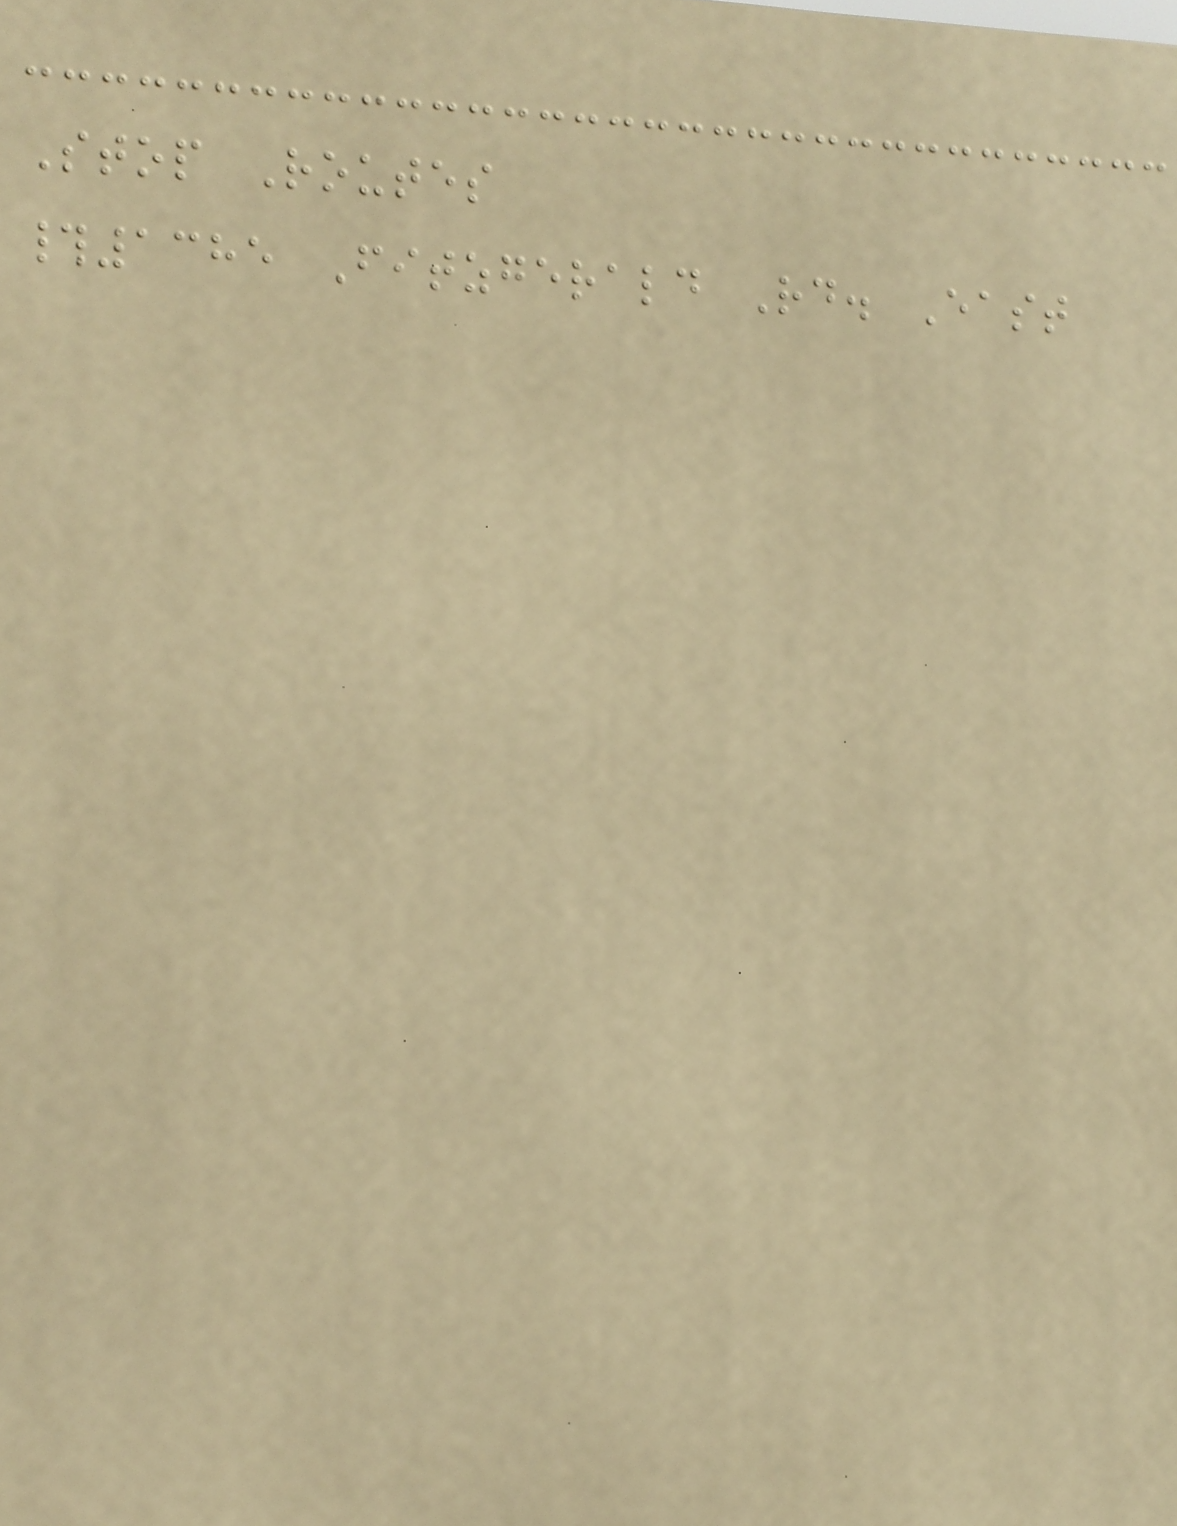Stop Routes
#1385 Fitzgerald Rd. East
